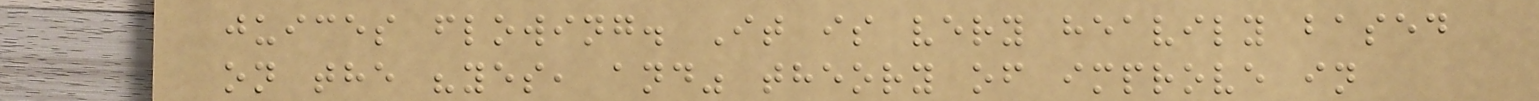juices flowing. It is very heavily based
on the "yes, and" theory of improve in
